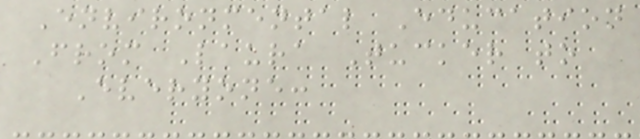Environmental Education
From Laura Tucker to
Everyone:
